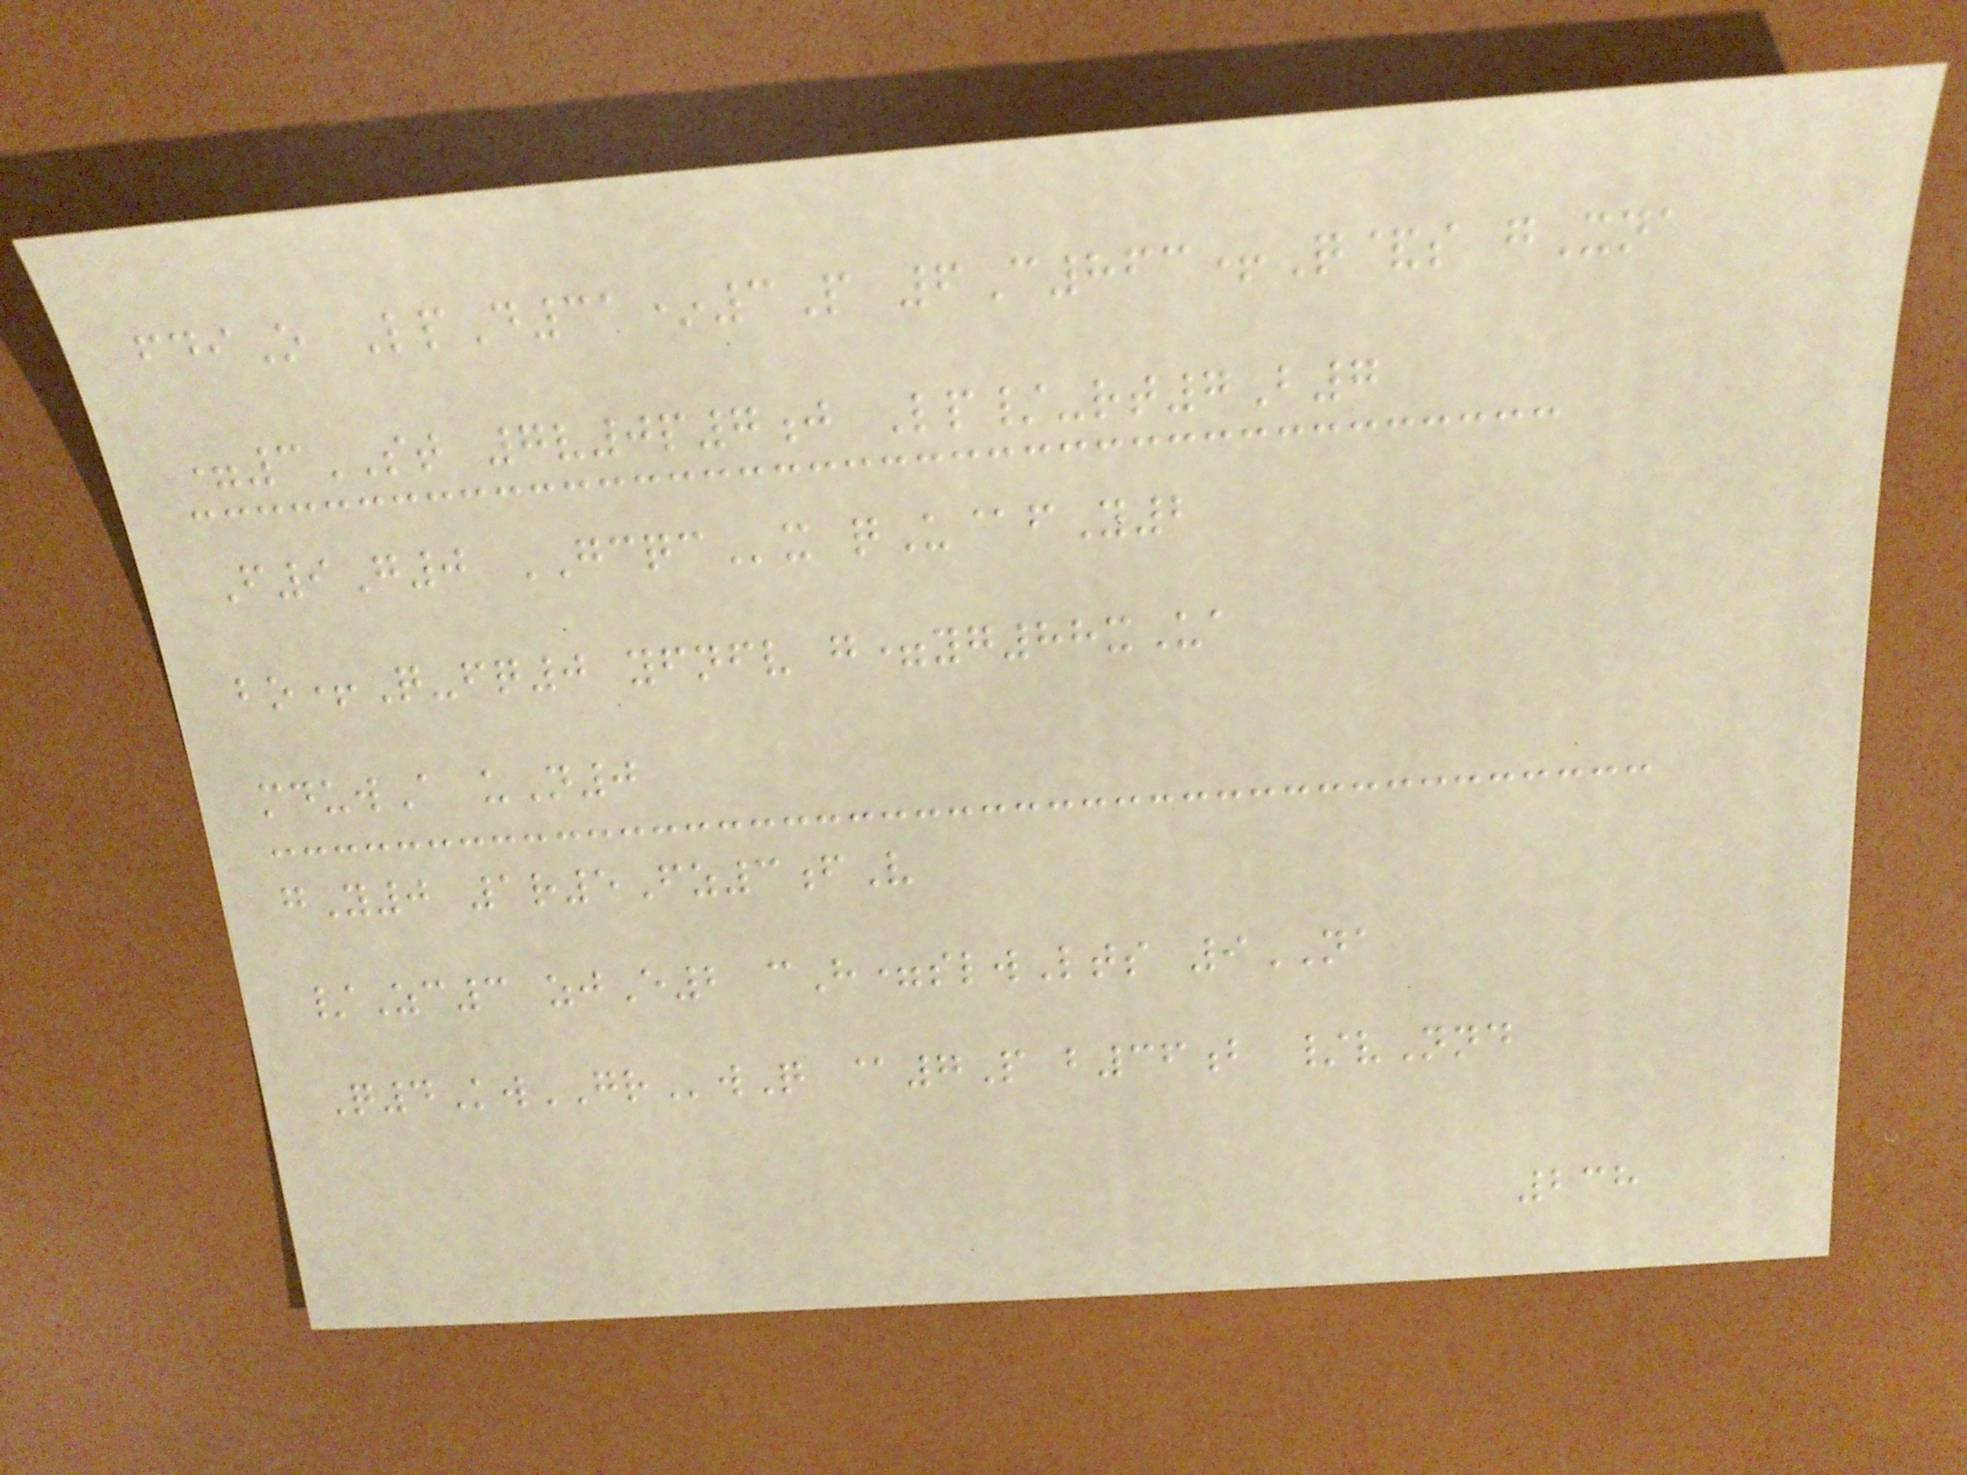fdiO LpD31*3P 6C863+Q&s gXna
=3ST 7v0p7j Lp/-rt7B7
F9G0 GCQCx qU@fY2
bo+Q-fq0 yfnfv g=yg88xUa
mduwA uN0
gY0 1r5Fz3fV
/Zc3 zjE2 cH=slwLts 9NA
Q4KwGRwQ @7P b36b /vNnd
238
